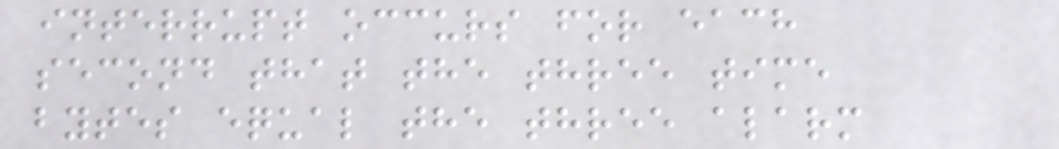interrupt occurs for each
second that the three time
bytes equal the three alarm
